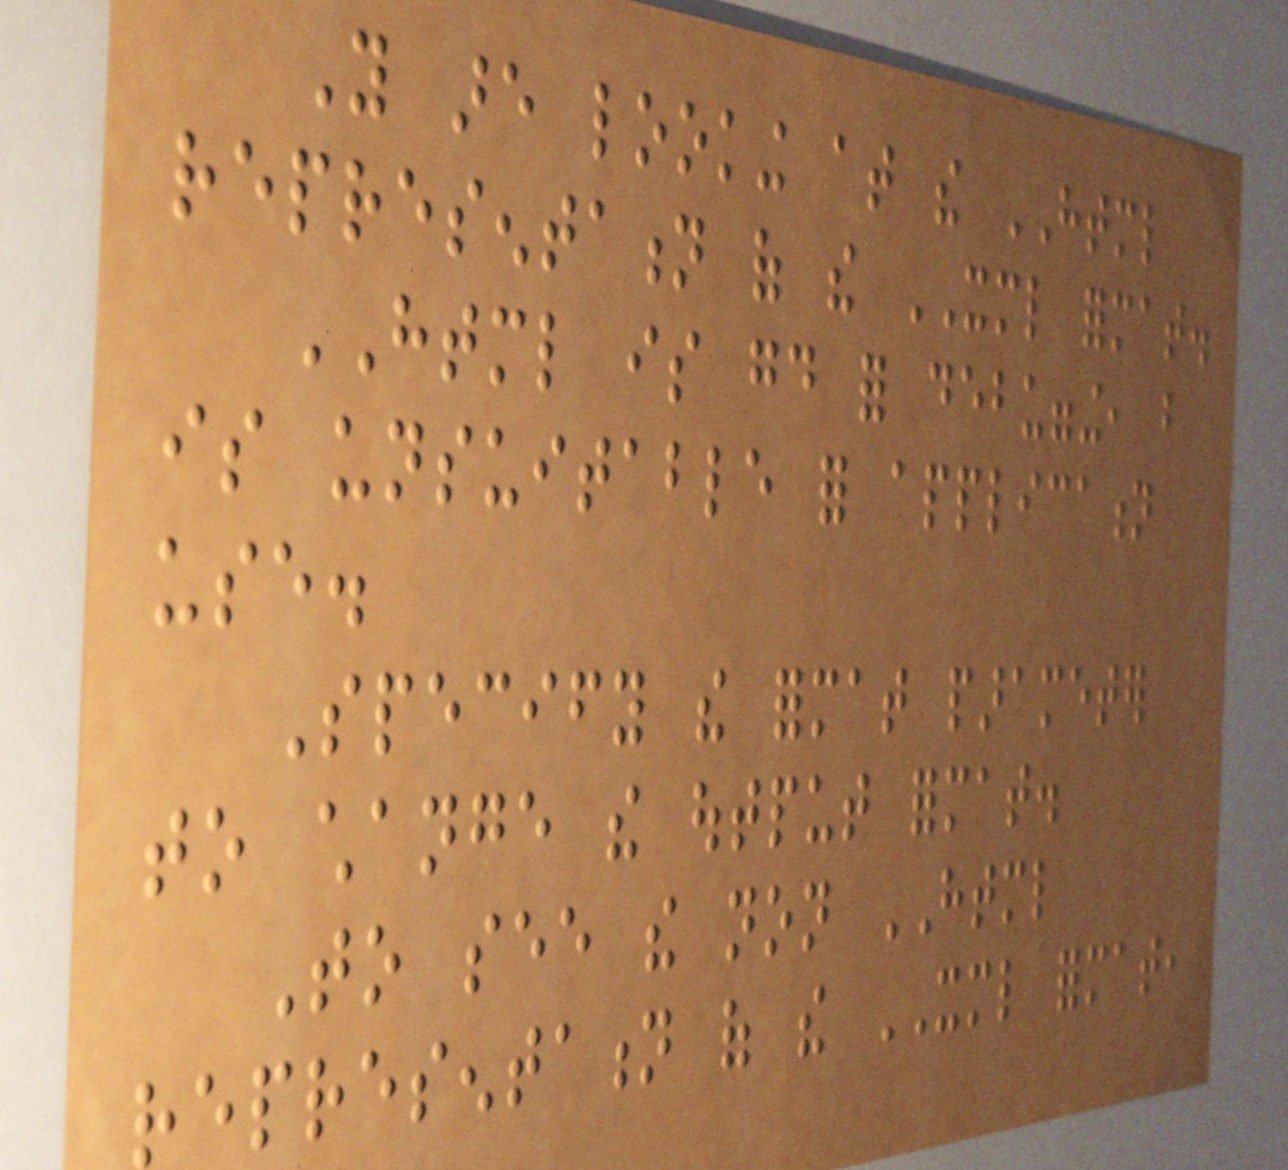You are looking at the HTML
representation of the XML format.
HTML is good for debugging, but
is unsuitable for application
use.
Specify the format parameter
to change the output format.
To see the non HTML
representation of the XML format,
